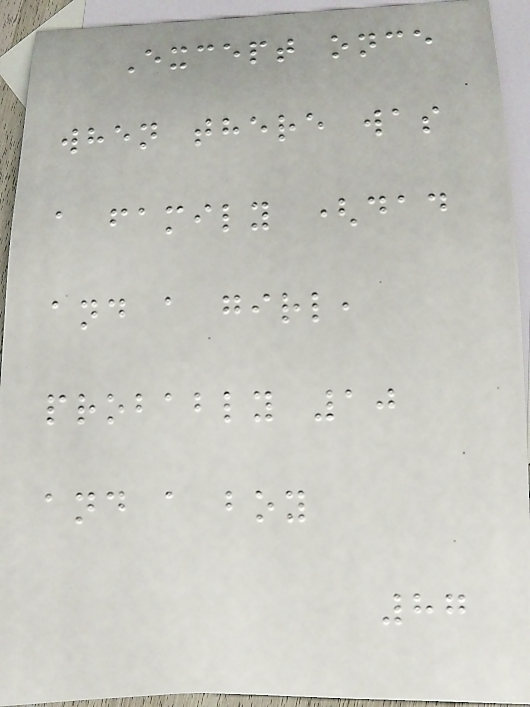Except once
when there was
a family (dad
and a girl,
probably 10
and a boy
87
